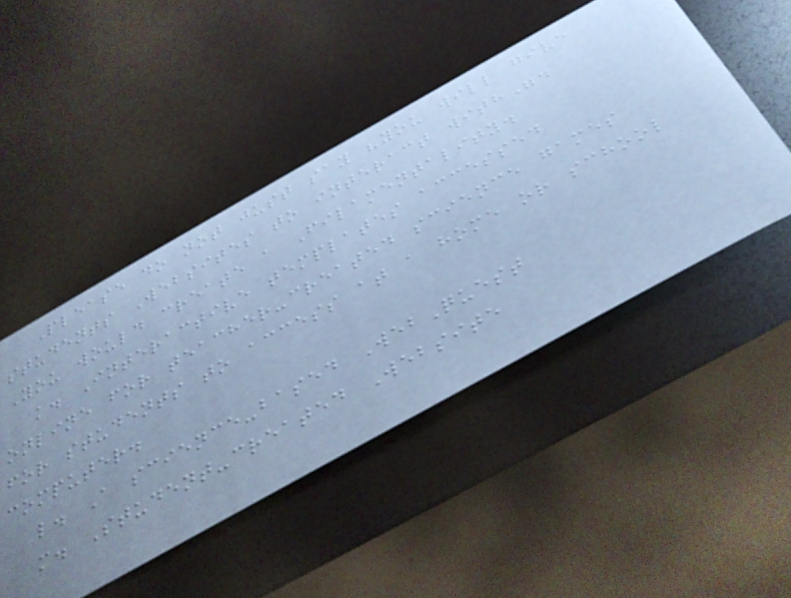Please do not just say "you will give
students Websites to interact with".
You would create a Filamentality.
k. Interactive templates accessed
online for teacher-created science games
for students to access at a home or school
computer.
l. A science-based WebQuest
m. Student-created Website
